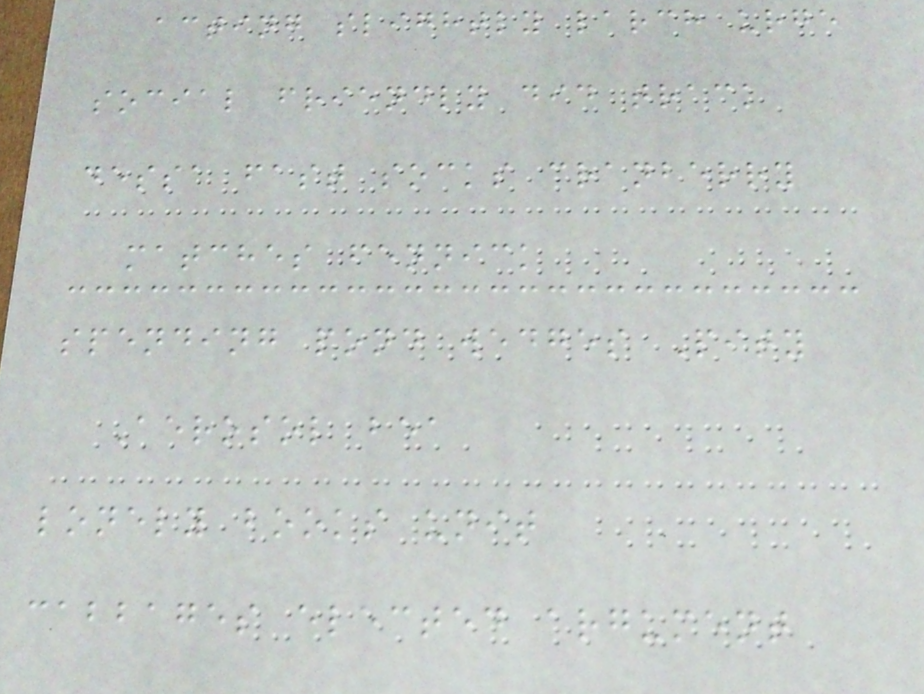acting slightly larch urge
social friendly did track
dessa fast socks cranberry
matches fennick
spending pond wedges Pity
Aerosol bea
lonely books unit
cabbages elected argument
